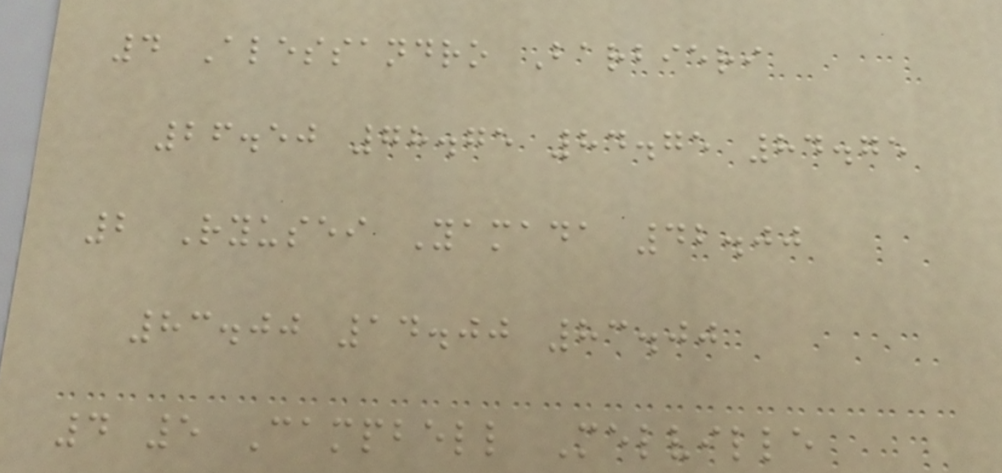4 Alessandro Barbieri
26.50 78.75 84.75 84.75
2 Ryusei Yamada 42.00
83.00 14.00 83.00
4 5 Campbell Melville
